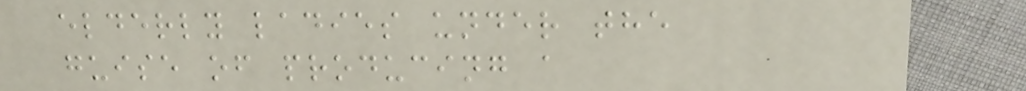elderly ladies under the
guise of producing a
